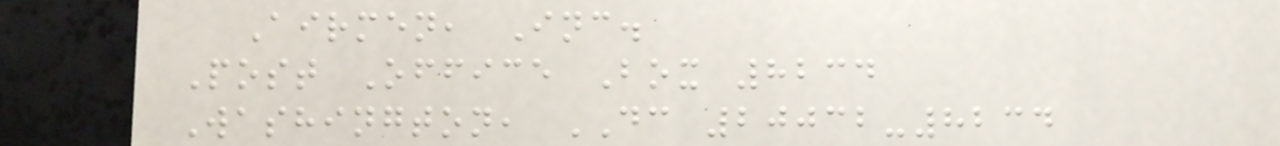Airmen, Inc.
Post Office Box 8234
Washington, DC 20032-8234
